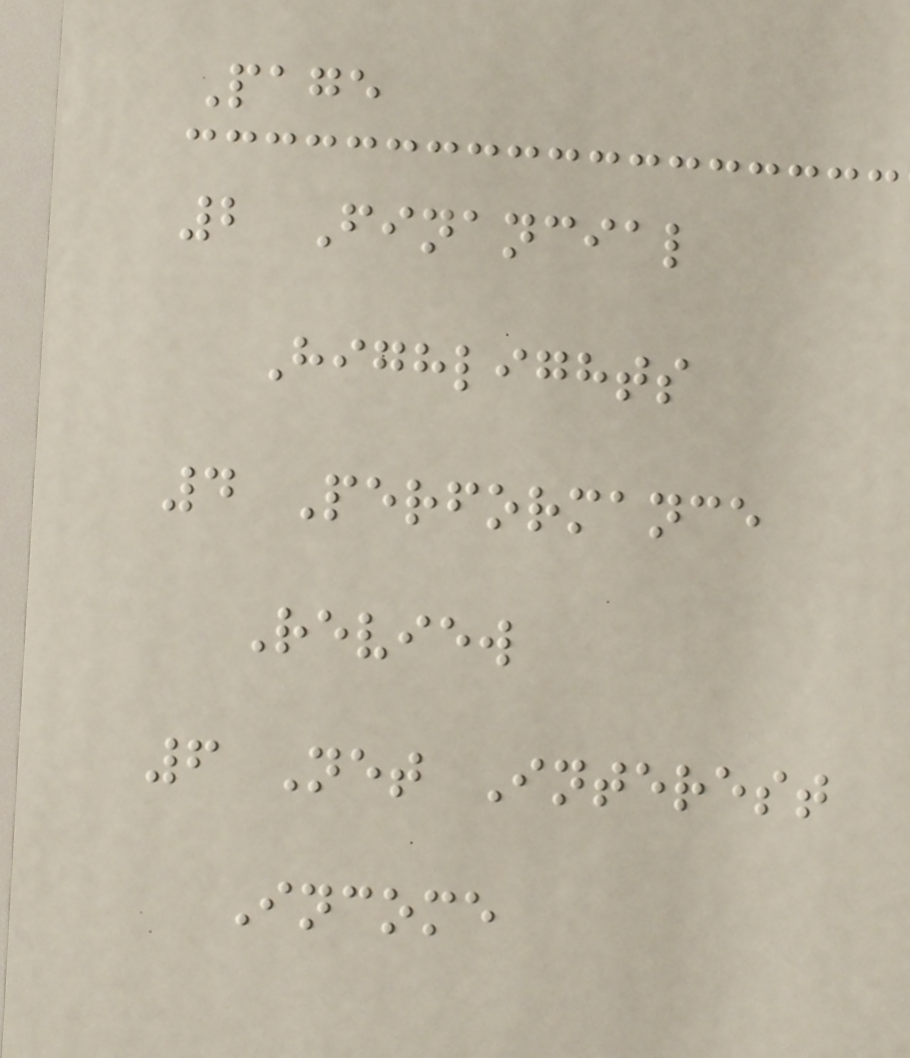Page
2 Financial
Highlights
4 Performance
Review
6 Net Interest
Income
